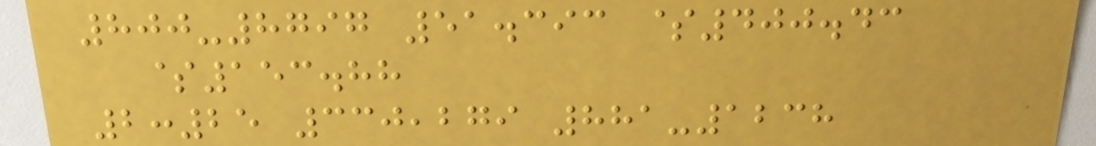800-8797 51.393 $400.43
$153.88
2:25 330,279 881-1238
